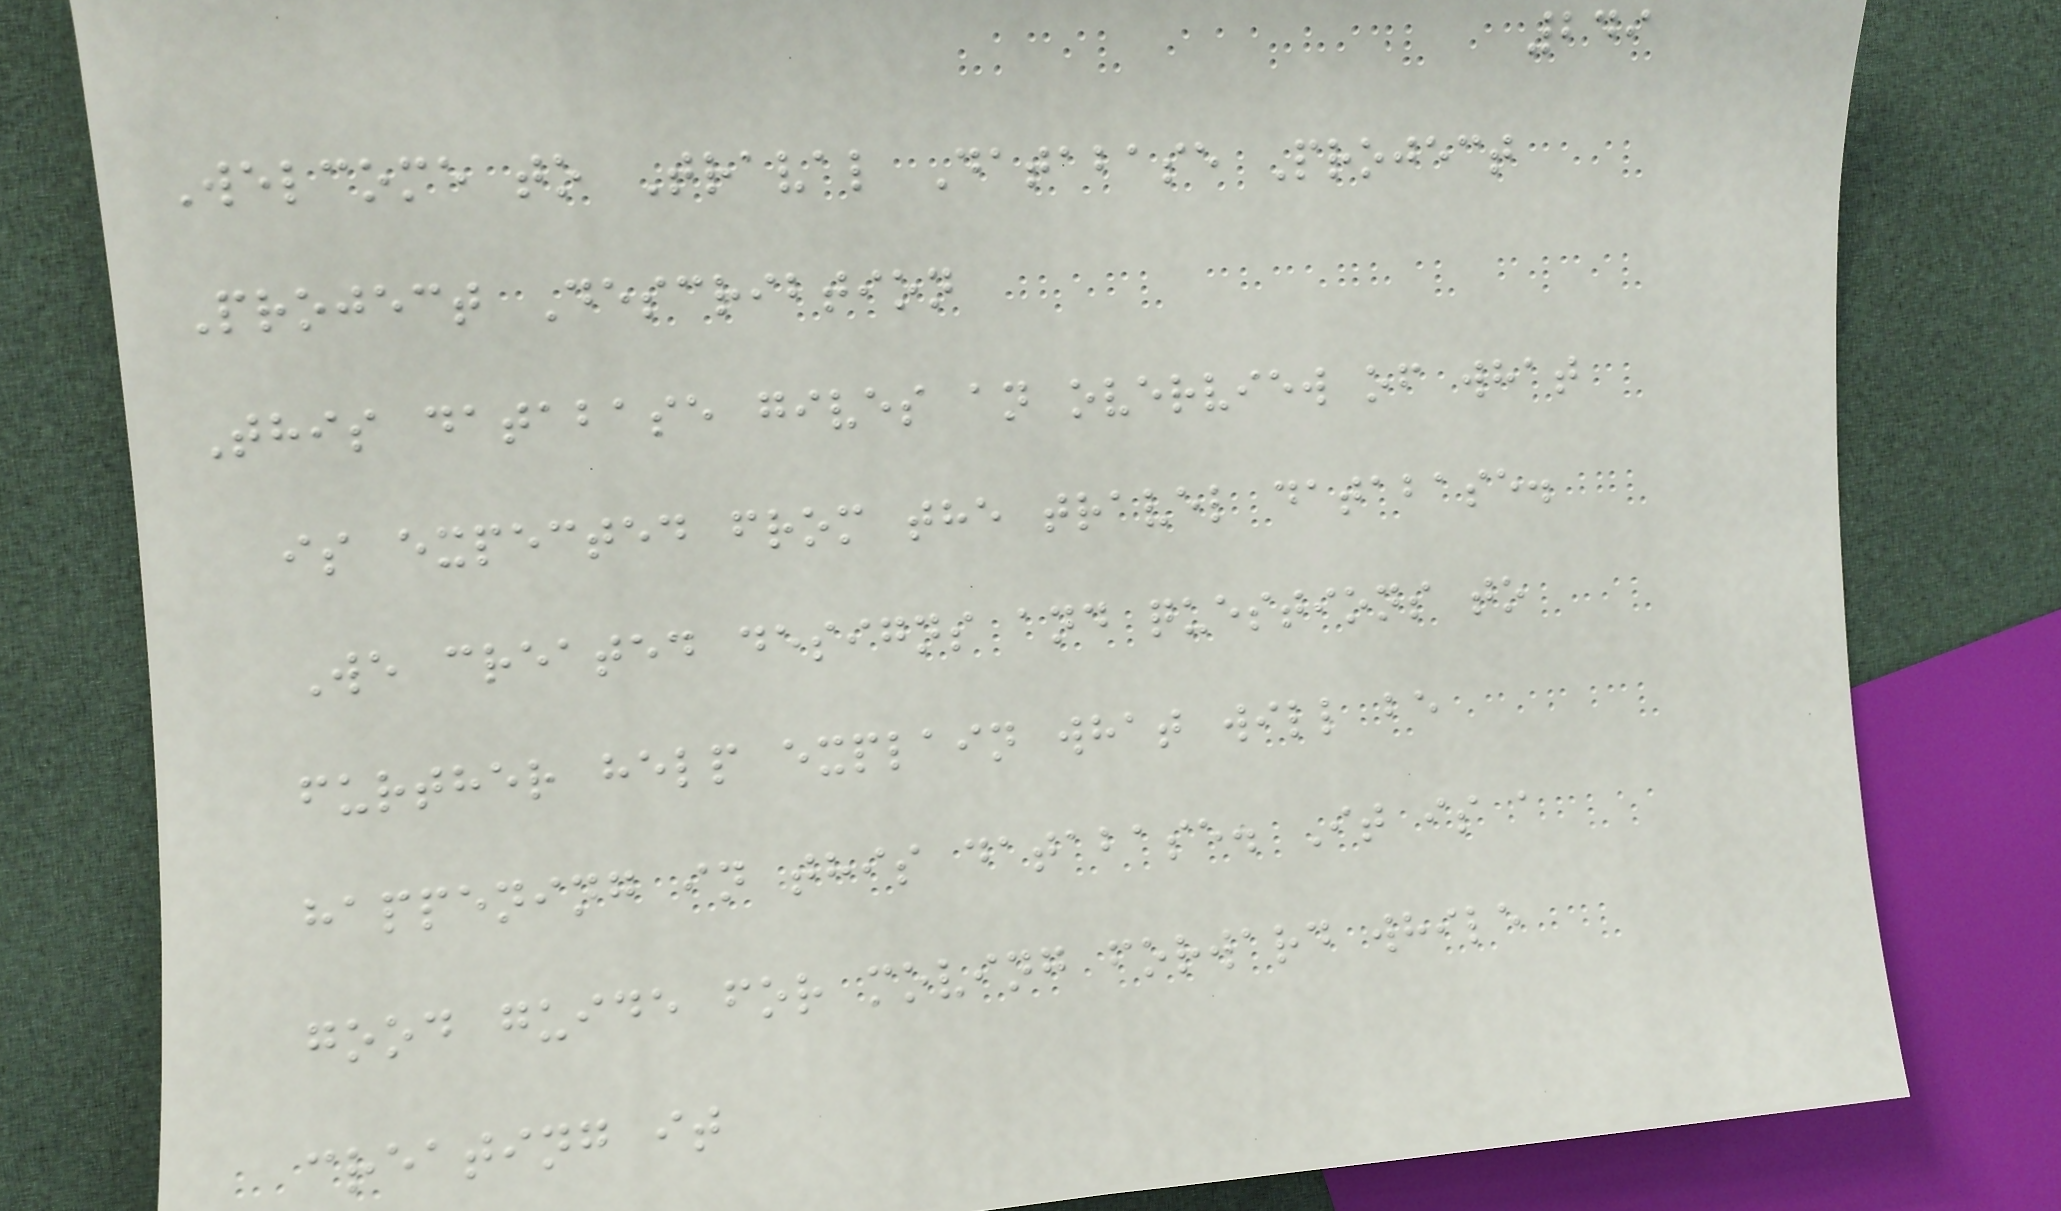249
Welcome to Traval Database Project
Project Describtion
This database gives an overview of what
is expected from the travel database.
We created designs and questions to
further help explain what will be
happening in this database. It is a
good guide for moving forward while
creating it
